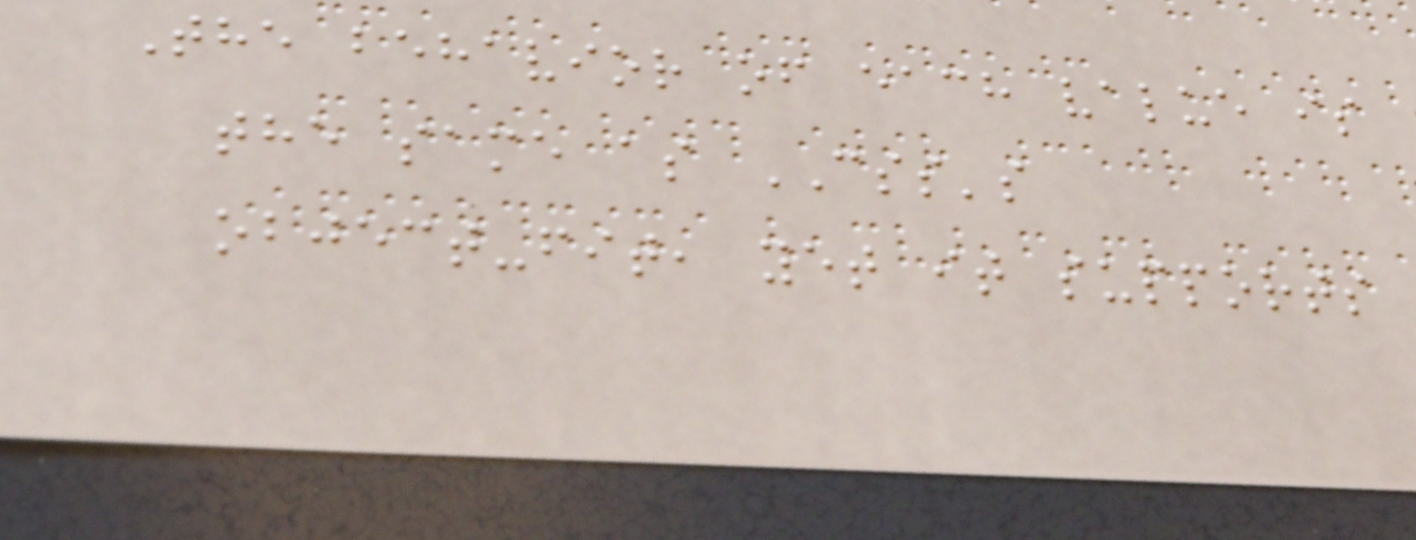The behavior of each value is
the same as CSS's
object-fit, yet it supports
